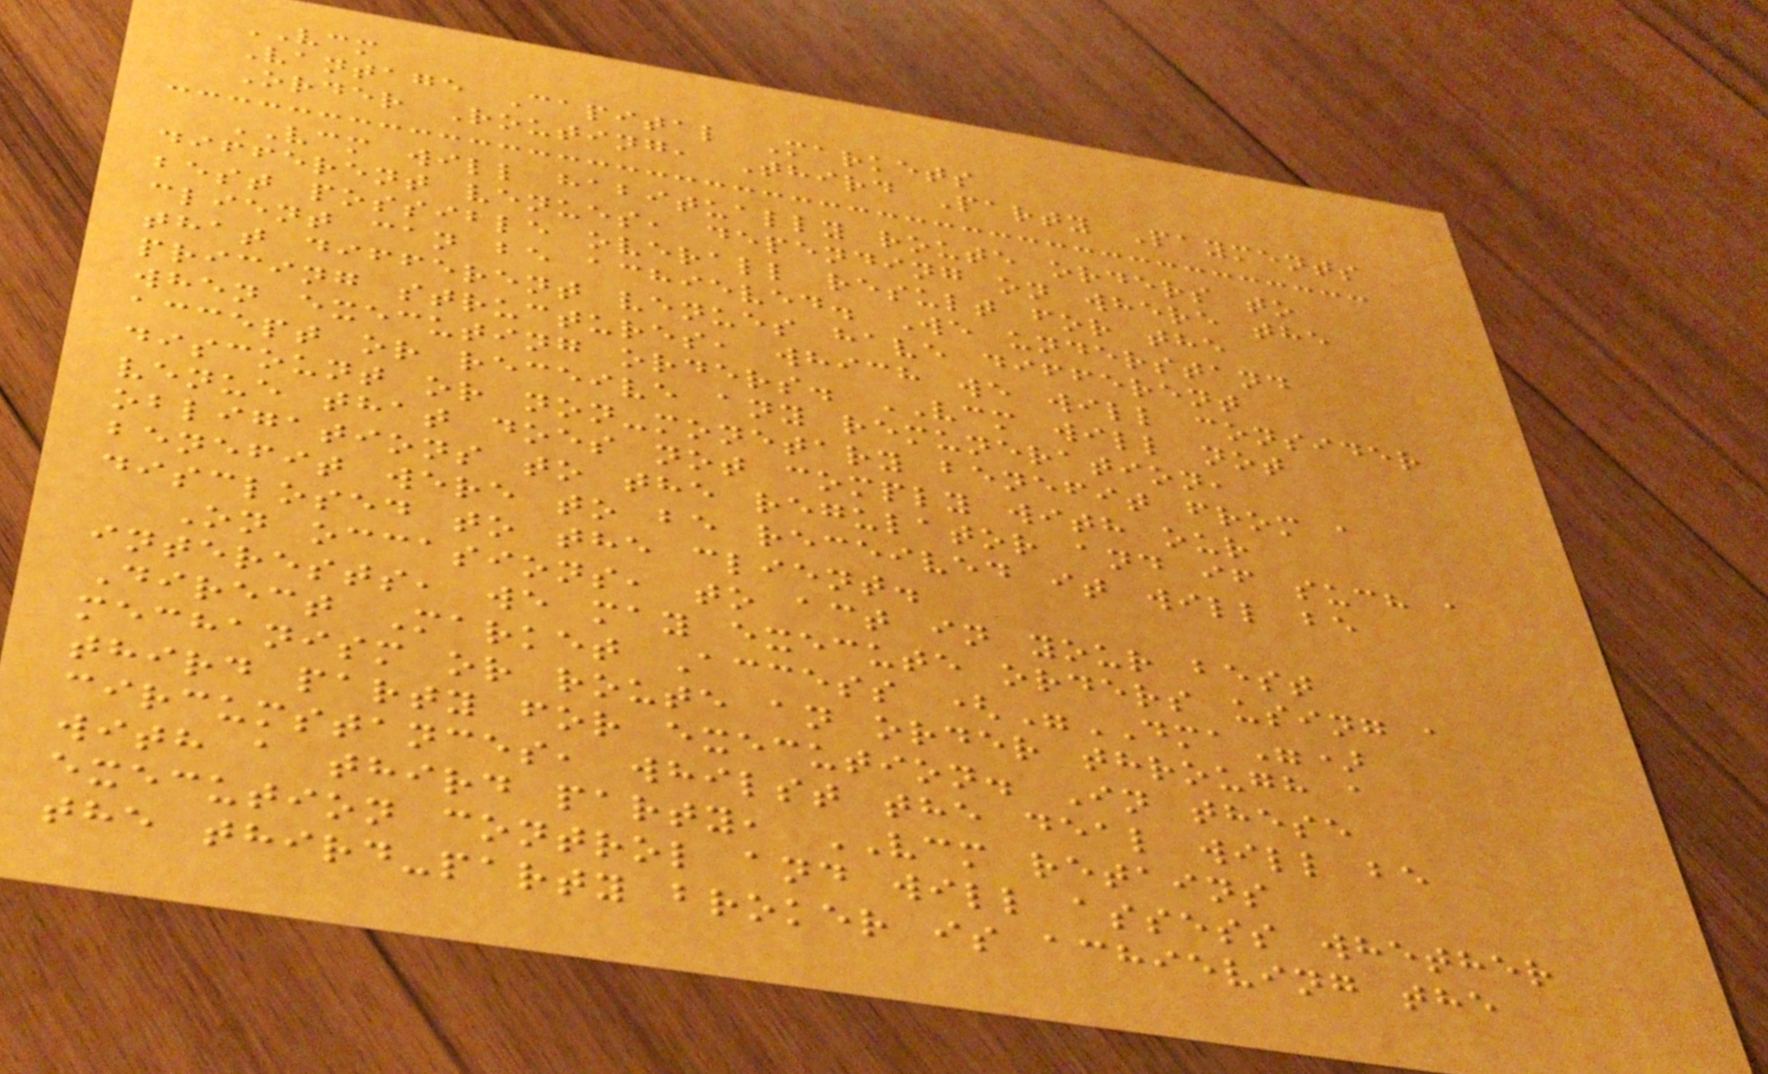VCM
Vantage Capital Markets
Order Routing, Third Party Payments
VCM will habitually route orders to
different venues, depending on where the
best possible overall result for the
client can be achieved. We understand
that different venues have different
pricing structures, which we will consider
when executing orders. VCM will not
accept or receive any remuneration,
discount or non-monetary benefit from a
venue that does not comply with our
obligations to the regulator and if such a
benefit were to be received it will be
disclosed to the client.
On occasions, to act in your best
interests, we may execute orders using a
Direct Market Access ("DMA")
mechanism or route an order through a
third party for execution. In these
circumstances, whilst the deal will be
with a third party, VCM retains
execution control and will assess whether
the third-party broker is achieving the
